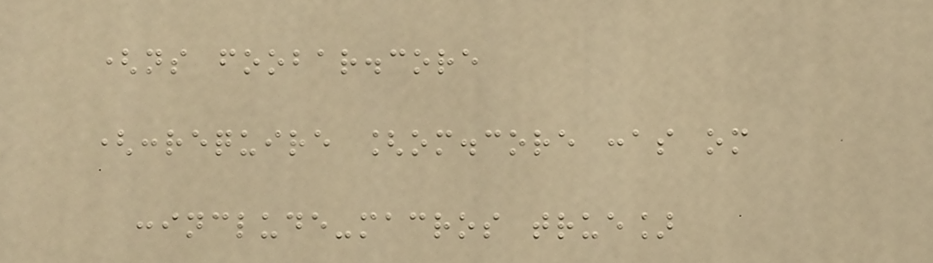(ns foobar.core
(:require [om.core :as om
:include-macros true]
